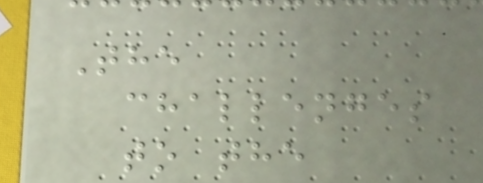The
challenges
to the
